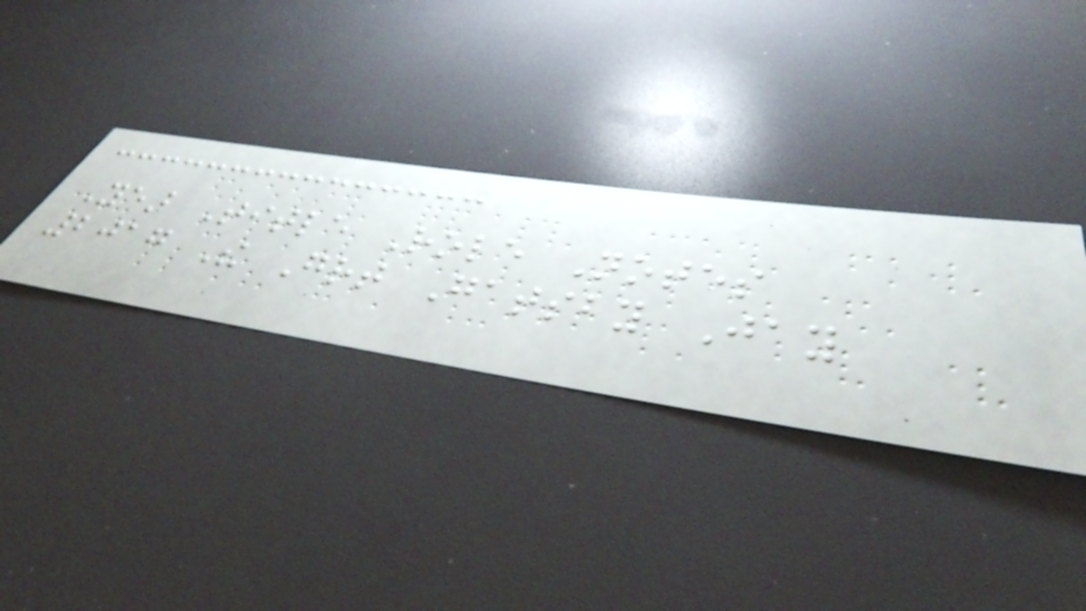Year Title Role Notes
2017 The Great Gatsby Jay
